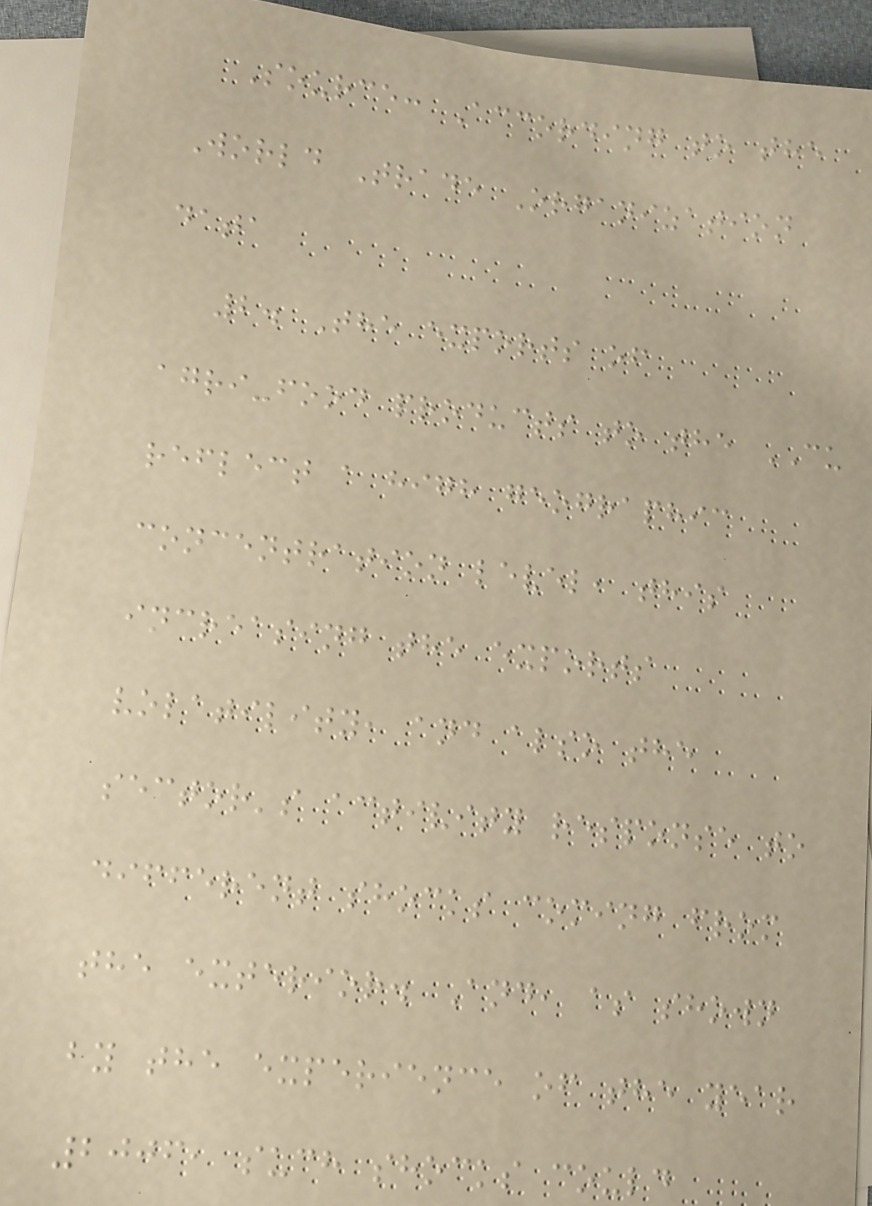Source: According to the
World Trade Organization
data
2. The exports of
agri-food products to the CU
reflect a high geographic
concentration level, this
increasing the exports
volatility, and also the
sector's activity response to
different shocks coming from
the exterior. And, as shown
by the experience of the year
2006, such shocks could
